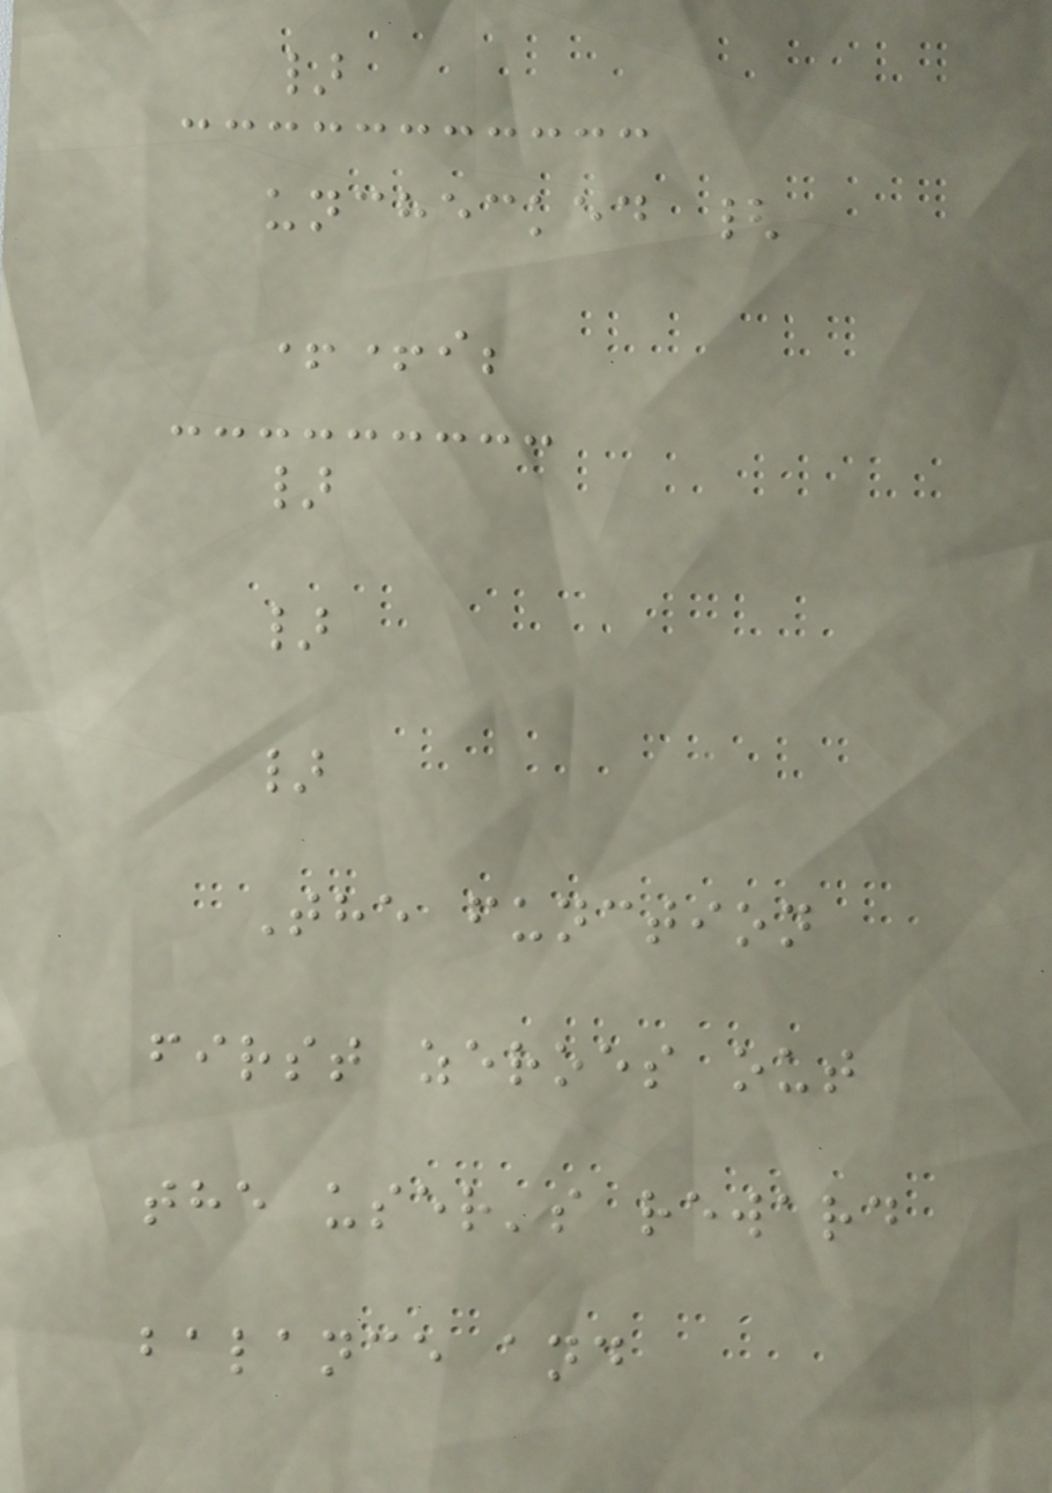}
unchecked {
++i;
}
}
}
The function
first zeroes out
the user's reward
balance and
